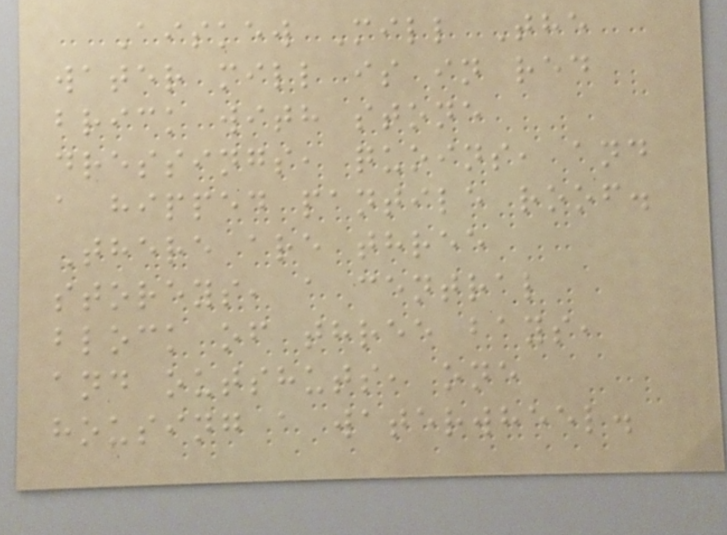Aiskew Mill The
water mill is in red
brick with stone
dressings, quoins, and
a hipped pantile roof.
There are three
storeys, a central
block of three bays,
and outshuts, one
housing a waterwheel.
